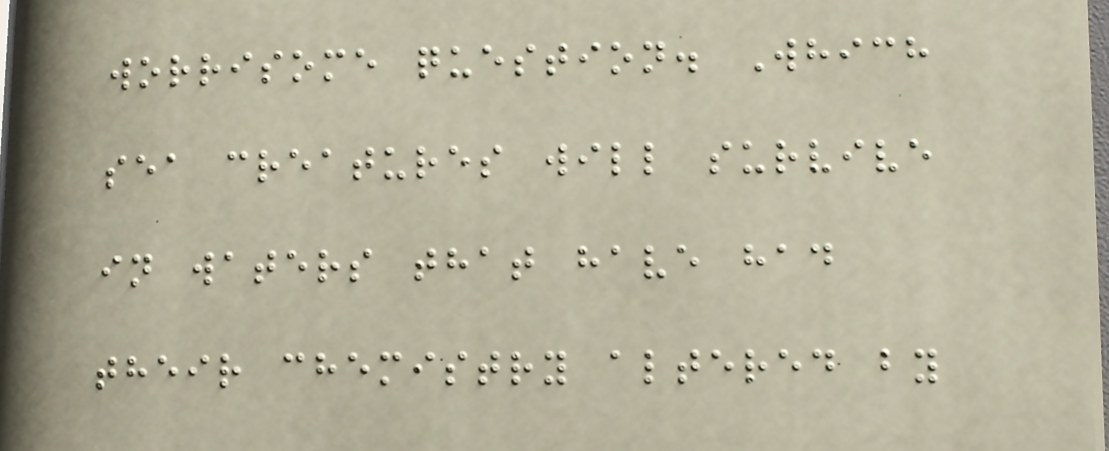worrisome question. Which
sea creatures will survive
in waters that have had
their chemistry altered by
